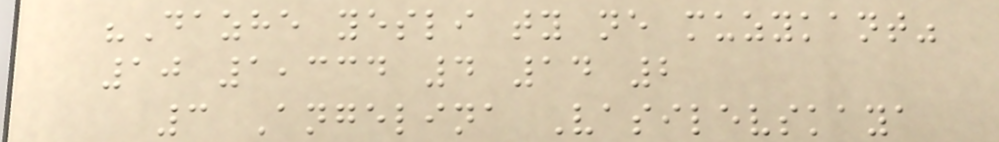"Dazhe yesli ty ne muzykant"
10 1,334 4 14 2
3 Angelina Vasilevskaya
